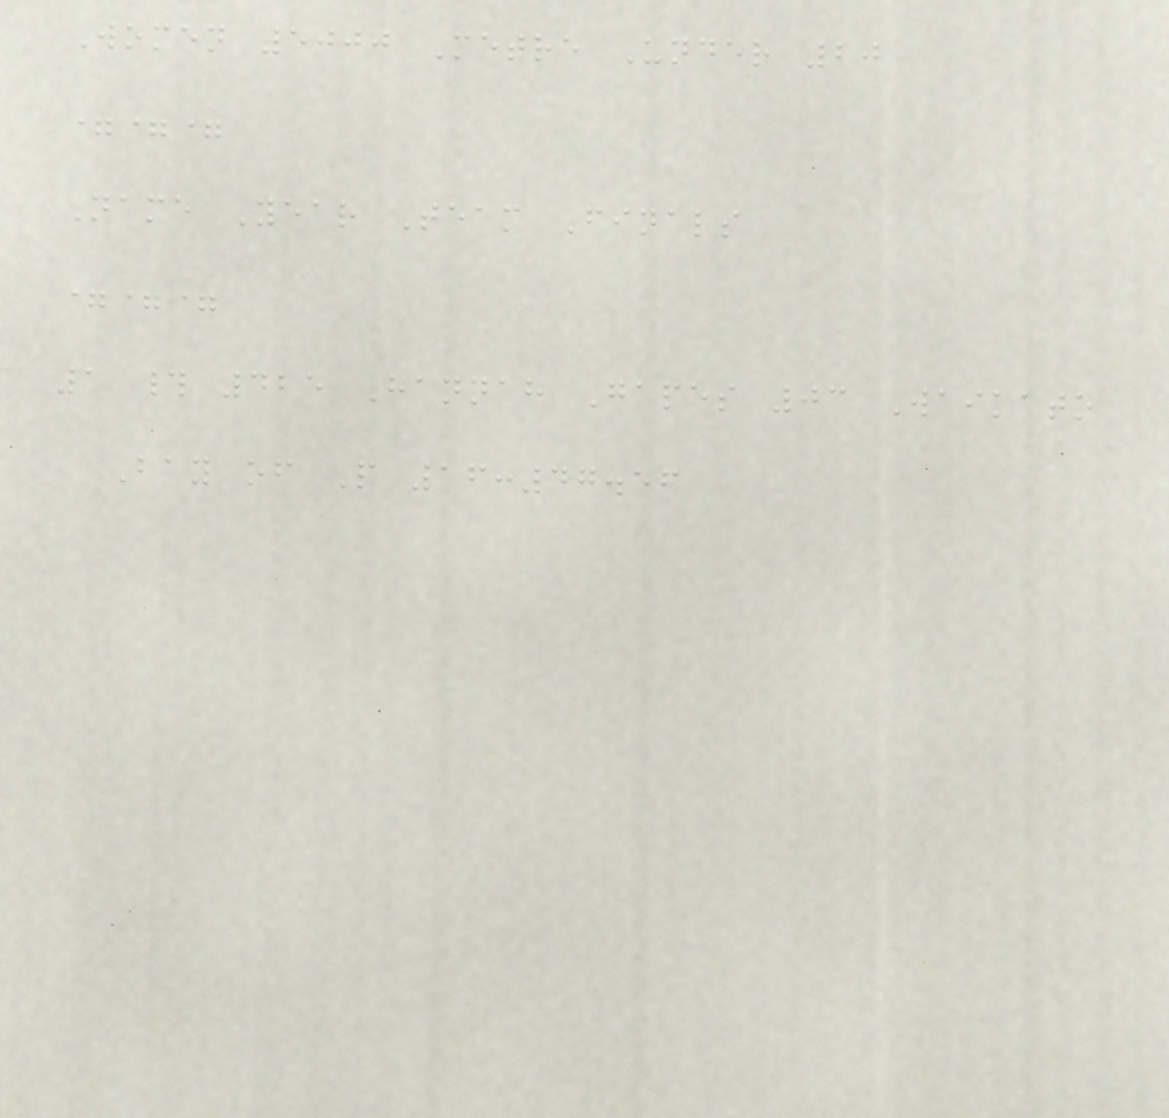Women 5000 Metre Under 20
===
Name Year Team Finals
===
1 # 425 Hannah Gapes 03 Waikato
Bay of P 16:47.56
